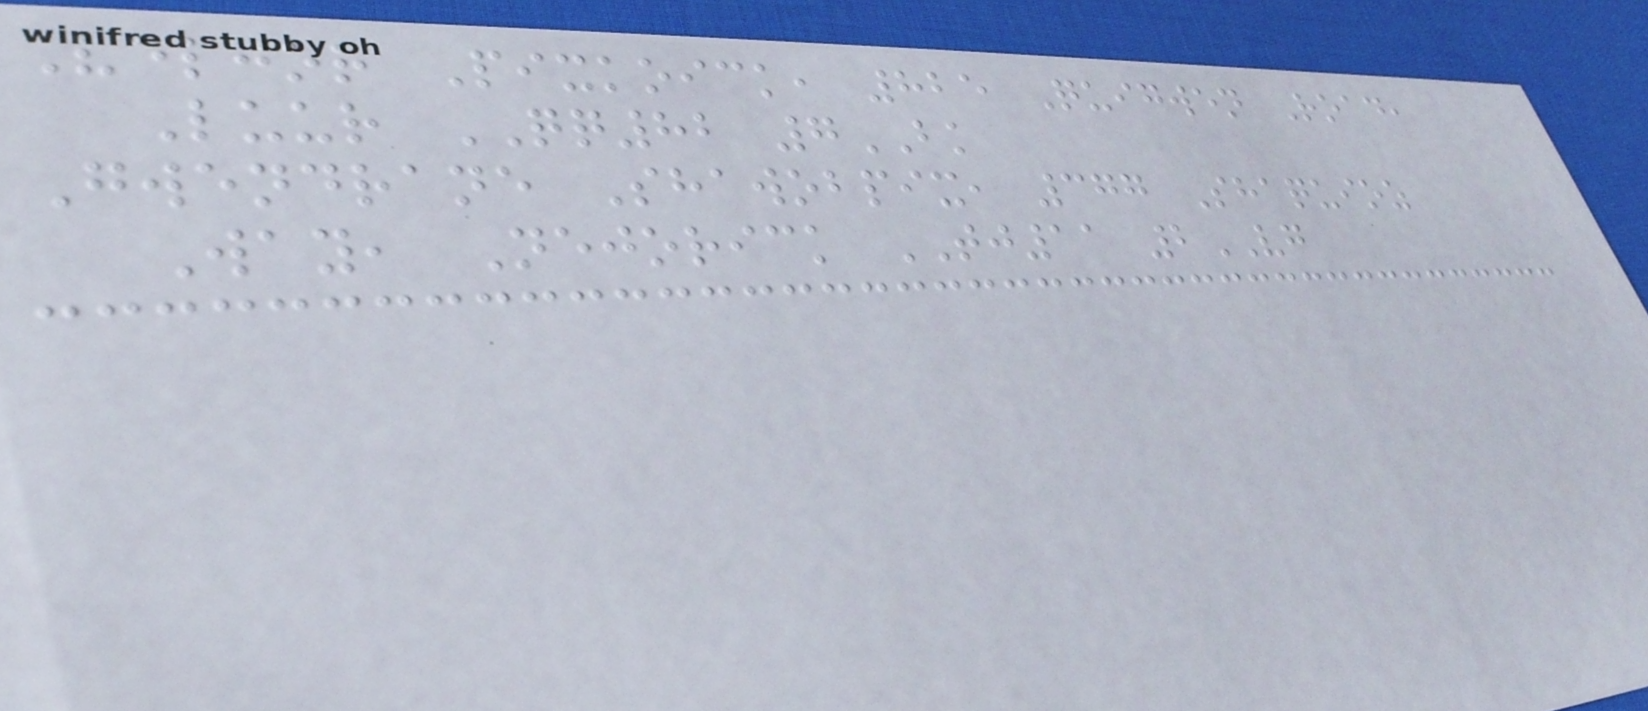Veljor Pixkoick, 825 Quigwen Road,
Luur QQ82 7BK
Gwendrane Shawobpix, 377 Shaquioz
Way, Nejorick TJ11 2VG
